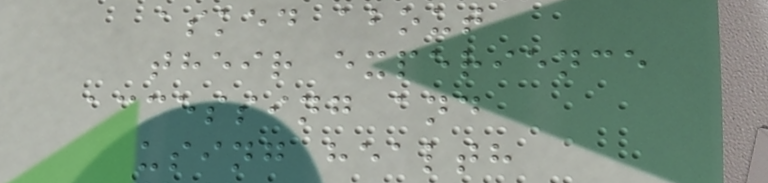asked about
their experience
accessing and
using health
